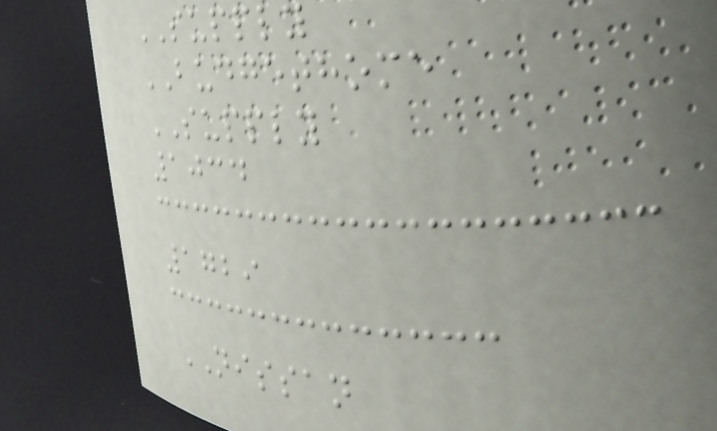SUPPLY
BUDGETHOME
SUPPLY
1034
1729
NISSAN
